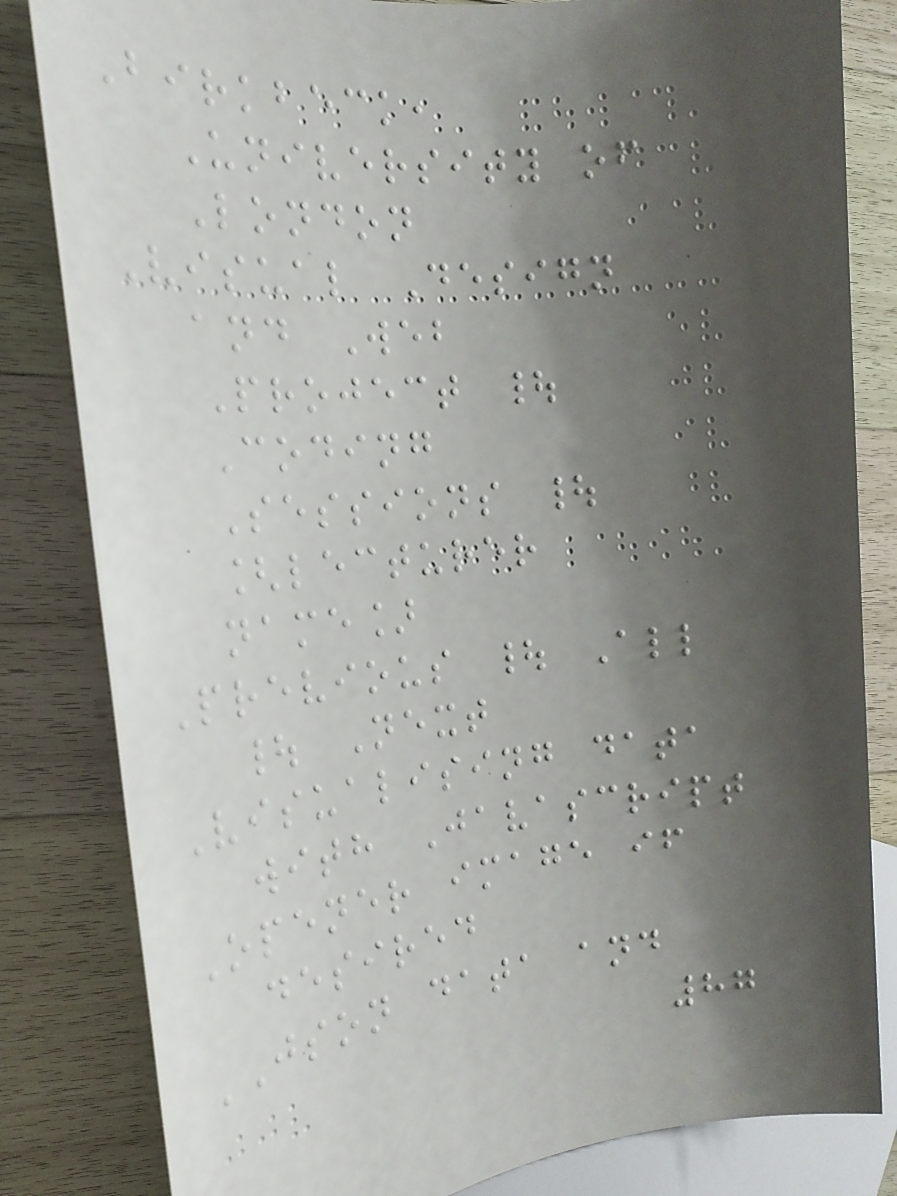Birkbeck,
University of
London
Visual Design
and Web
Project |
Coding
Sessions |
[lecturer
name]
Previous | All
| Next
Visualising data
with Javascript
Opener image if
desired
JSON data and
87
